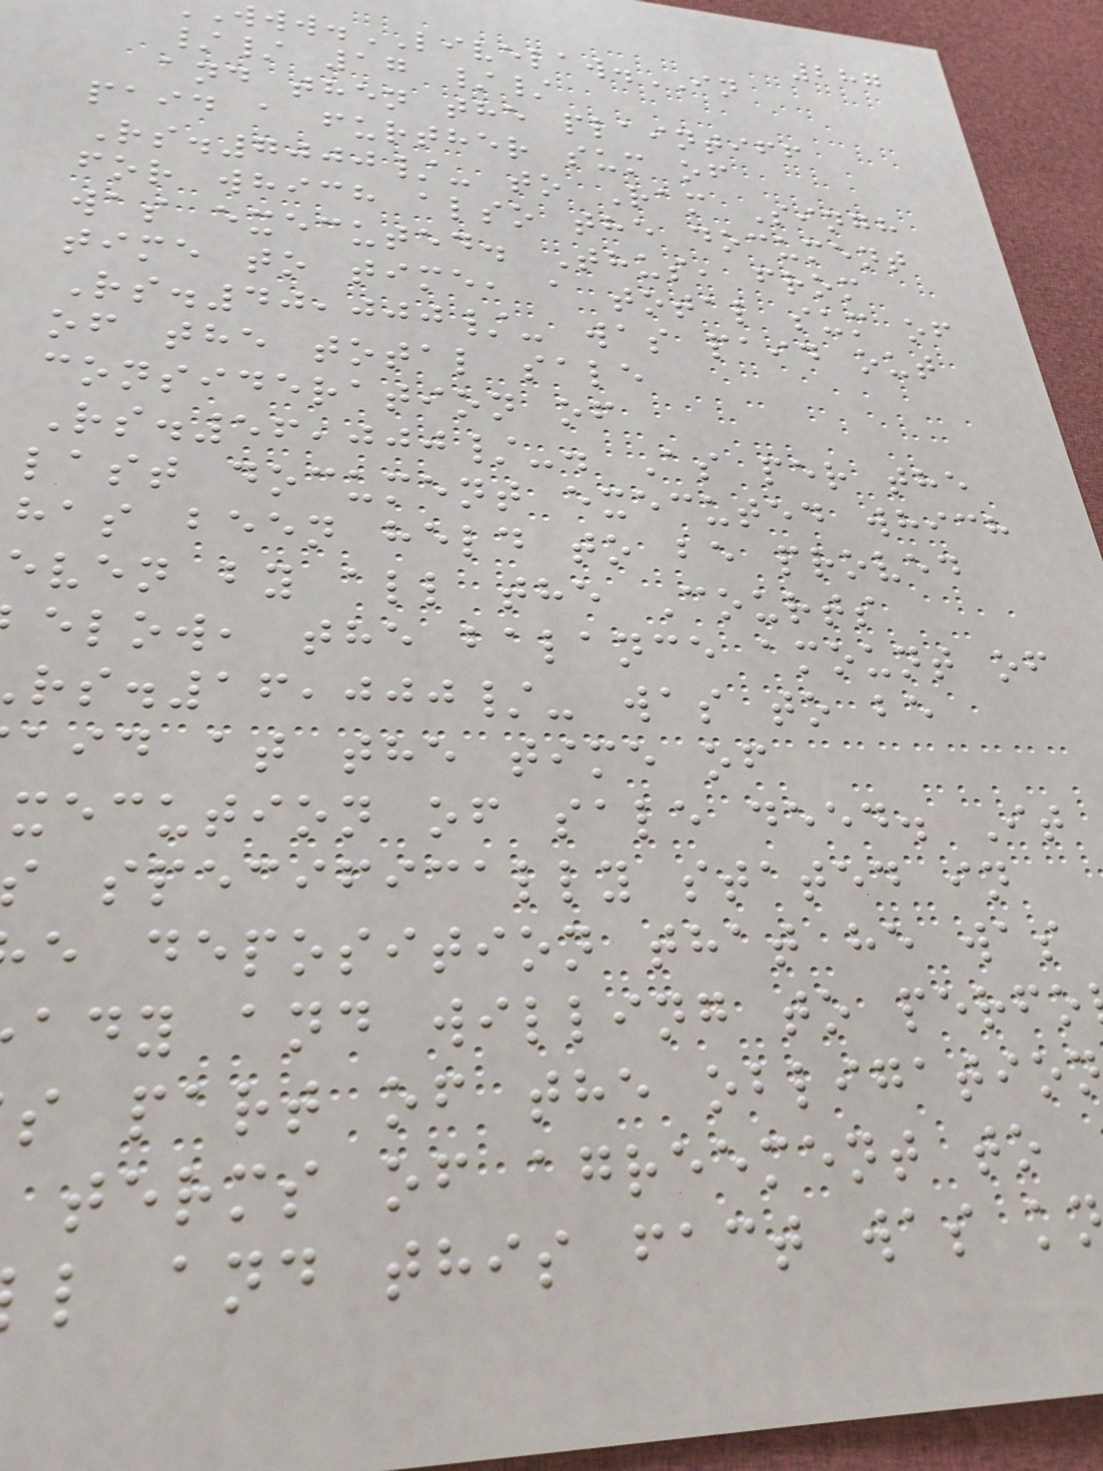287
.LIVELAW.IN
// 17 //
and then the plaintiff
paid a further sum of
Rs.7000/- to Ram Singh
for which also the document
was executed. Thus, from
time to time, a total sum of
Rs.40,000/- was paid out
of the total sale
consideration of
Rs.56,000/-. As per the
last document executed which
has been held to be proved
even by all the Courts
elow, the balance amount of
rs.16,000/- was to be
aid at the time of
xecution of sale deed. It
specifically stated in
e deposition that he was
ady and willing to perfo
s part of the obligatio
terms of agreement to
l and this fact was k
